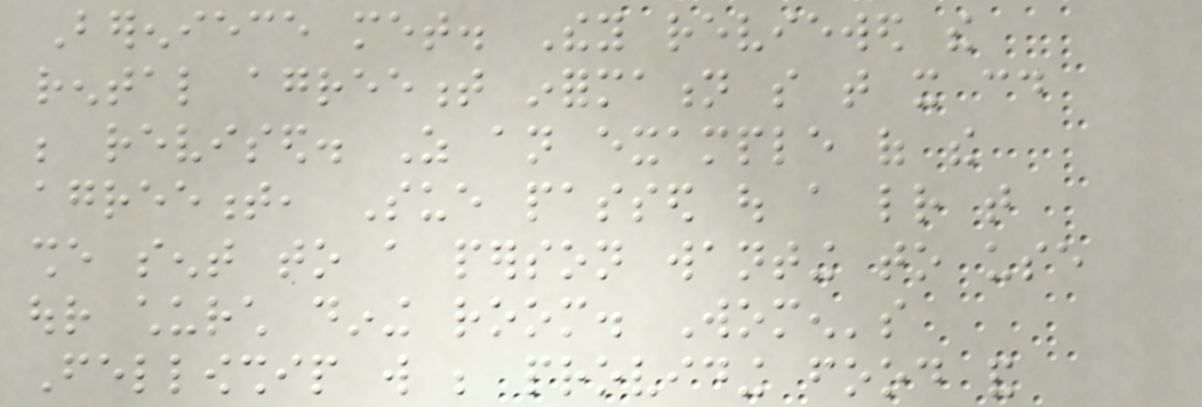Bereniece met. They reviewed the
rental agreement information so that it could
be revised. As an example of the
agreement, Sue passed out a letter that
she sent to a person wanting to use
our church dining room. Women's
Fellowship will be providing food and
